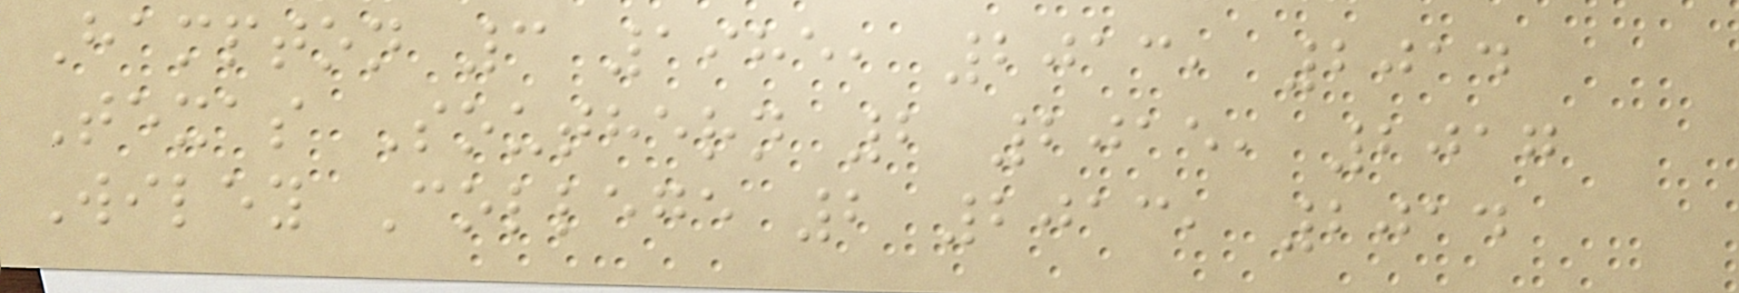Hampton 3 1985, 2013, 2014
Texas Southern 2 2015, 2017
Wiley College 2 2013, 2014
